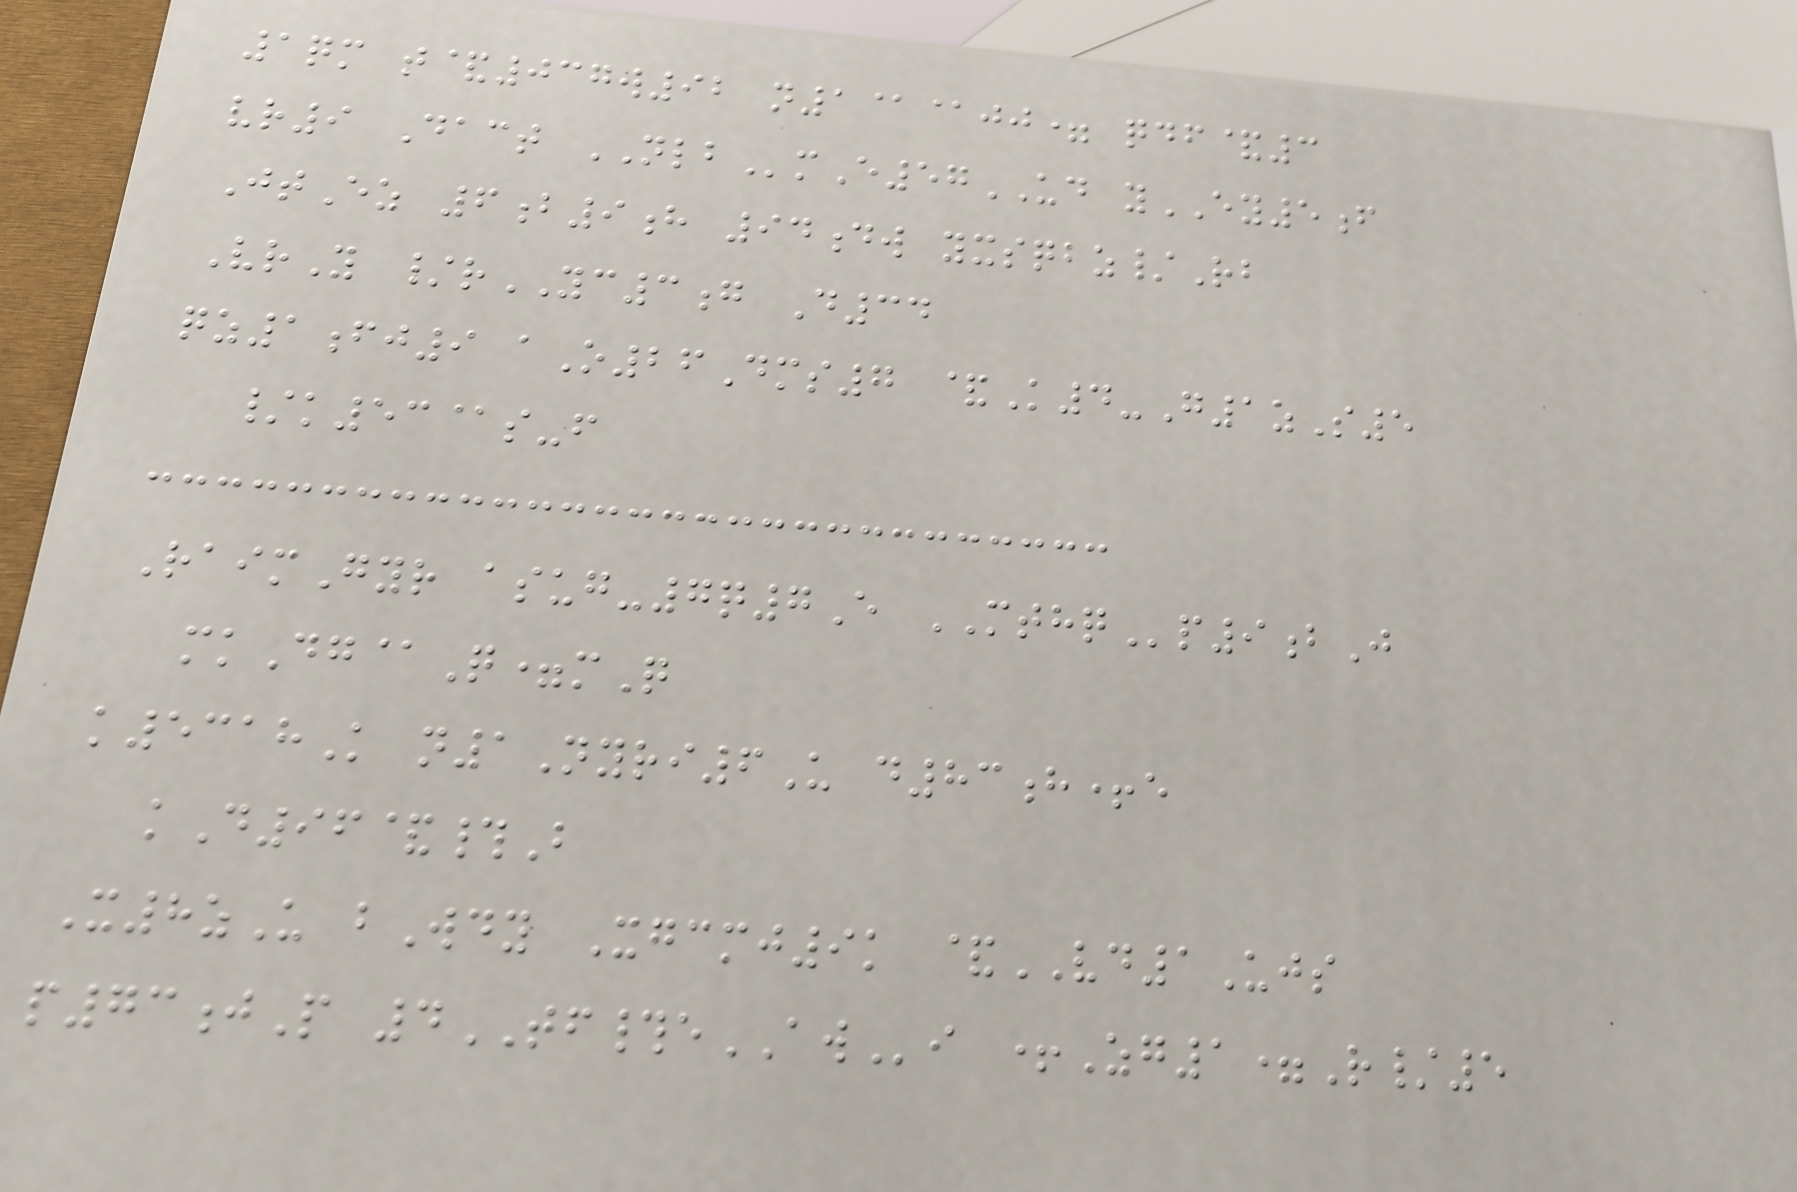1qm t&037w92 n1@@jj= qdf&3
vr9 Dact NLBmE57UD yEY5f
JtEz 6b9h 94dw yxsqbz/Rb
VrY /rYC3g D34
qz1fj9 aO26Dms7 &K4-G1zS5
/k53@s-f
RaimGyr asug-7q7E MTHQp9bJ
mkDg@Q=mQ
k5318K n1Nyri6U d83h+e
kD96&#B
X8zU bWdy Xgcmj9k &VD1Ujs
p73jP 4TF#eAWi +Zg1=R/5
